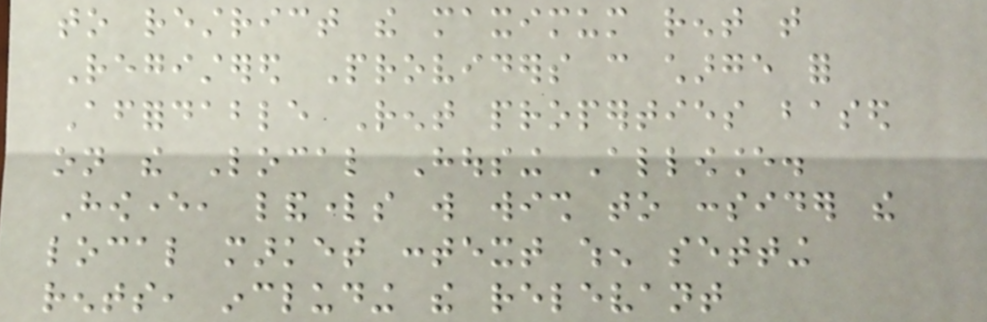to restrict the maximum rent that
Registered Providers can charge for
Affordable Rent properties based
on the Local Housing Allowance.
However, landlords will wish to consider the
local market context when setting
rents, including the relevant
